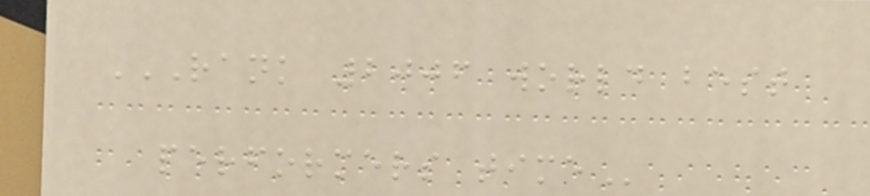RANK 2006 WORLD BEST
PERFORMERS TIME
